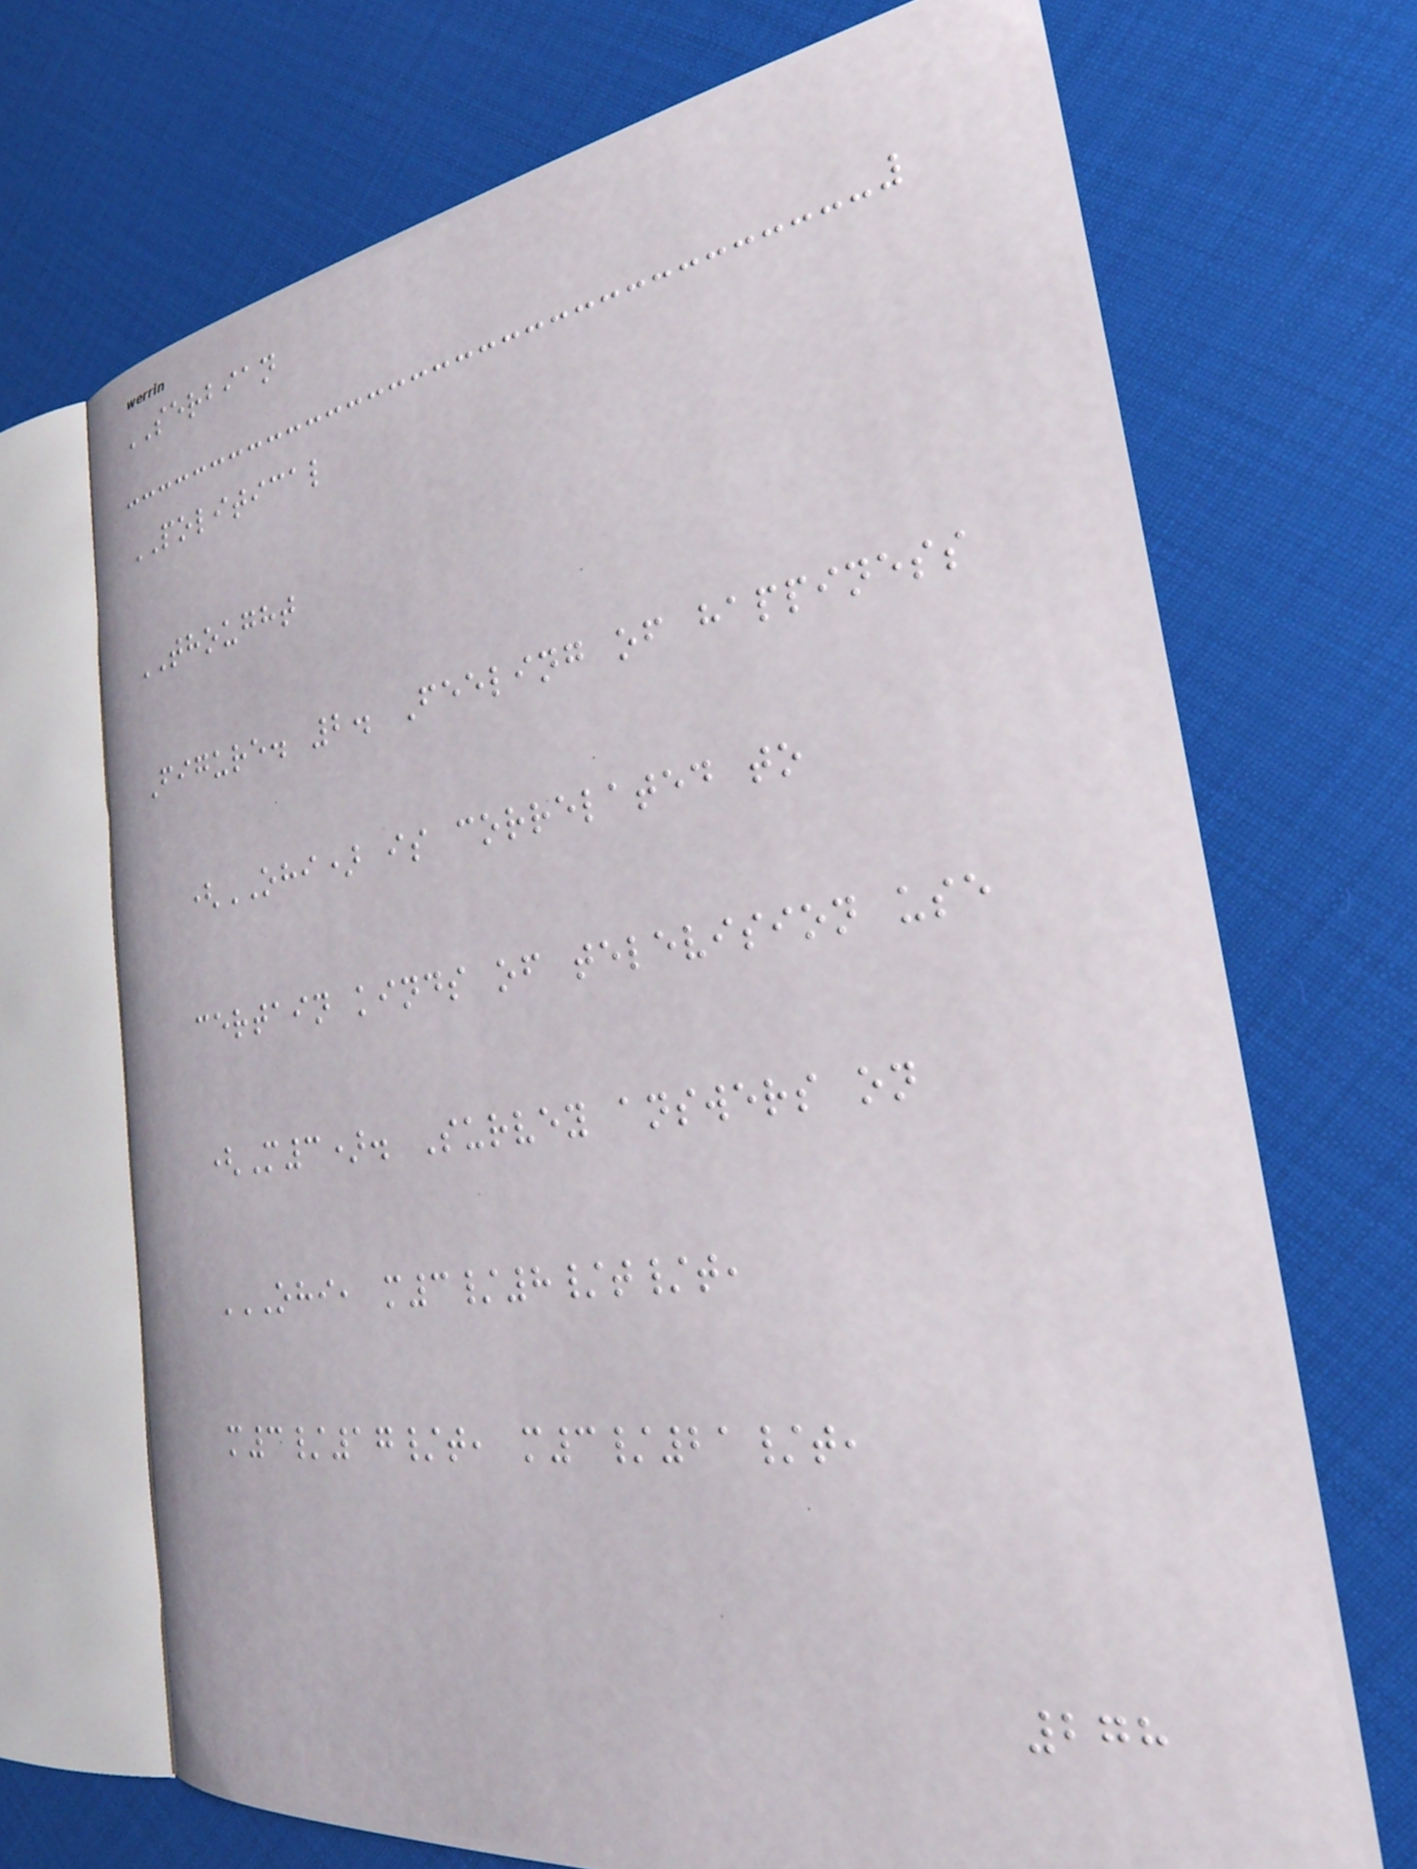SERBIAN
POLITICAL
THOUGHT
Figure. 2. Feeling of happiness
(OHI) is correlated to
certain kinds of television use
(M3). Survey answers on
OHI, M3/8/T/T,
M3/17/T, M3/21/T,
278
